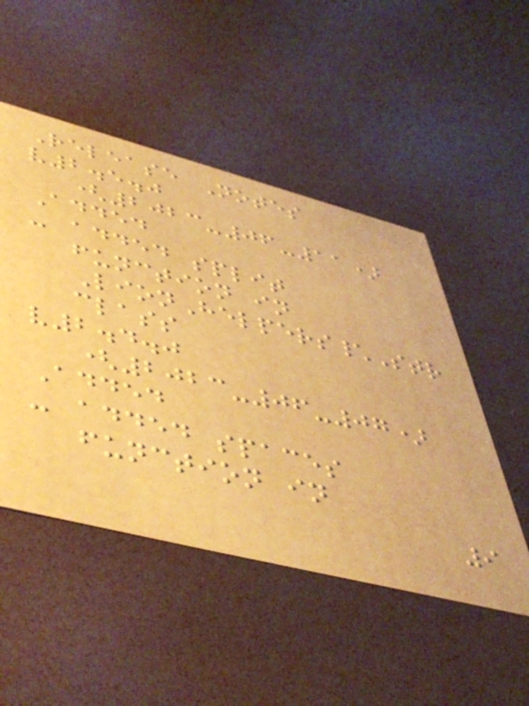Release Notes
v2.5.0
(2023-06-11)
Added
- added split
function in
LionHelpers\Str
class
v2.4.0
(2023-06-07)
Added
- added spaces
function in
9
